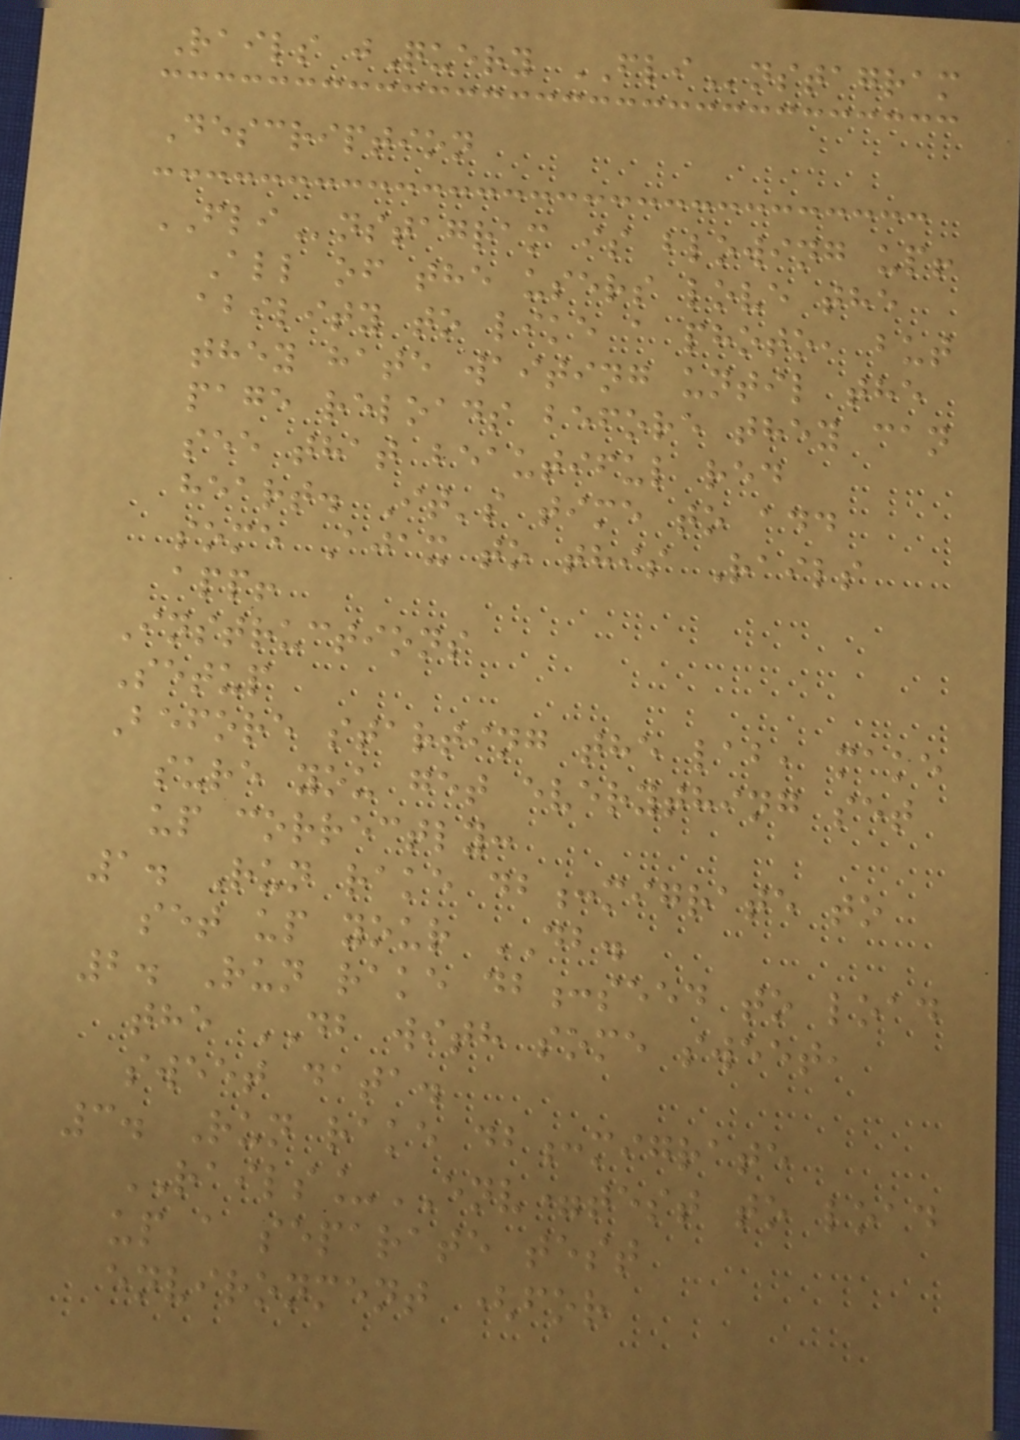Rails jQuery FLInstagram
Description
FLInstagram is blowing up!
All of the users love the
ability to like a photo, but
they hate waiting until the
page reloads before they can
see that beautiful red
heart. It's time to add
some Ajax to this Rails
app!
Instructions
Setup
Before starting the lab, make
sure you get everything set
up correctly:
1. Run rake db:migrate to
set up your DB.
2. Run rake db:seed to load
the DB with some sweet,
sweet data.
3. Run rake db:migrate
RAILS_ENV=test to load
up a separate test
environment (for
